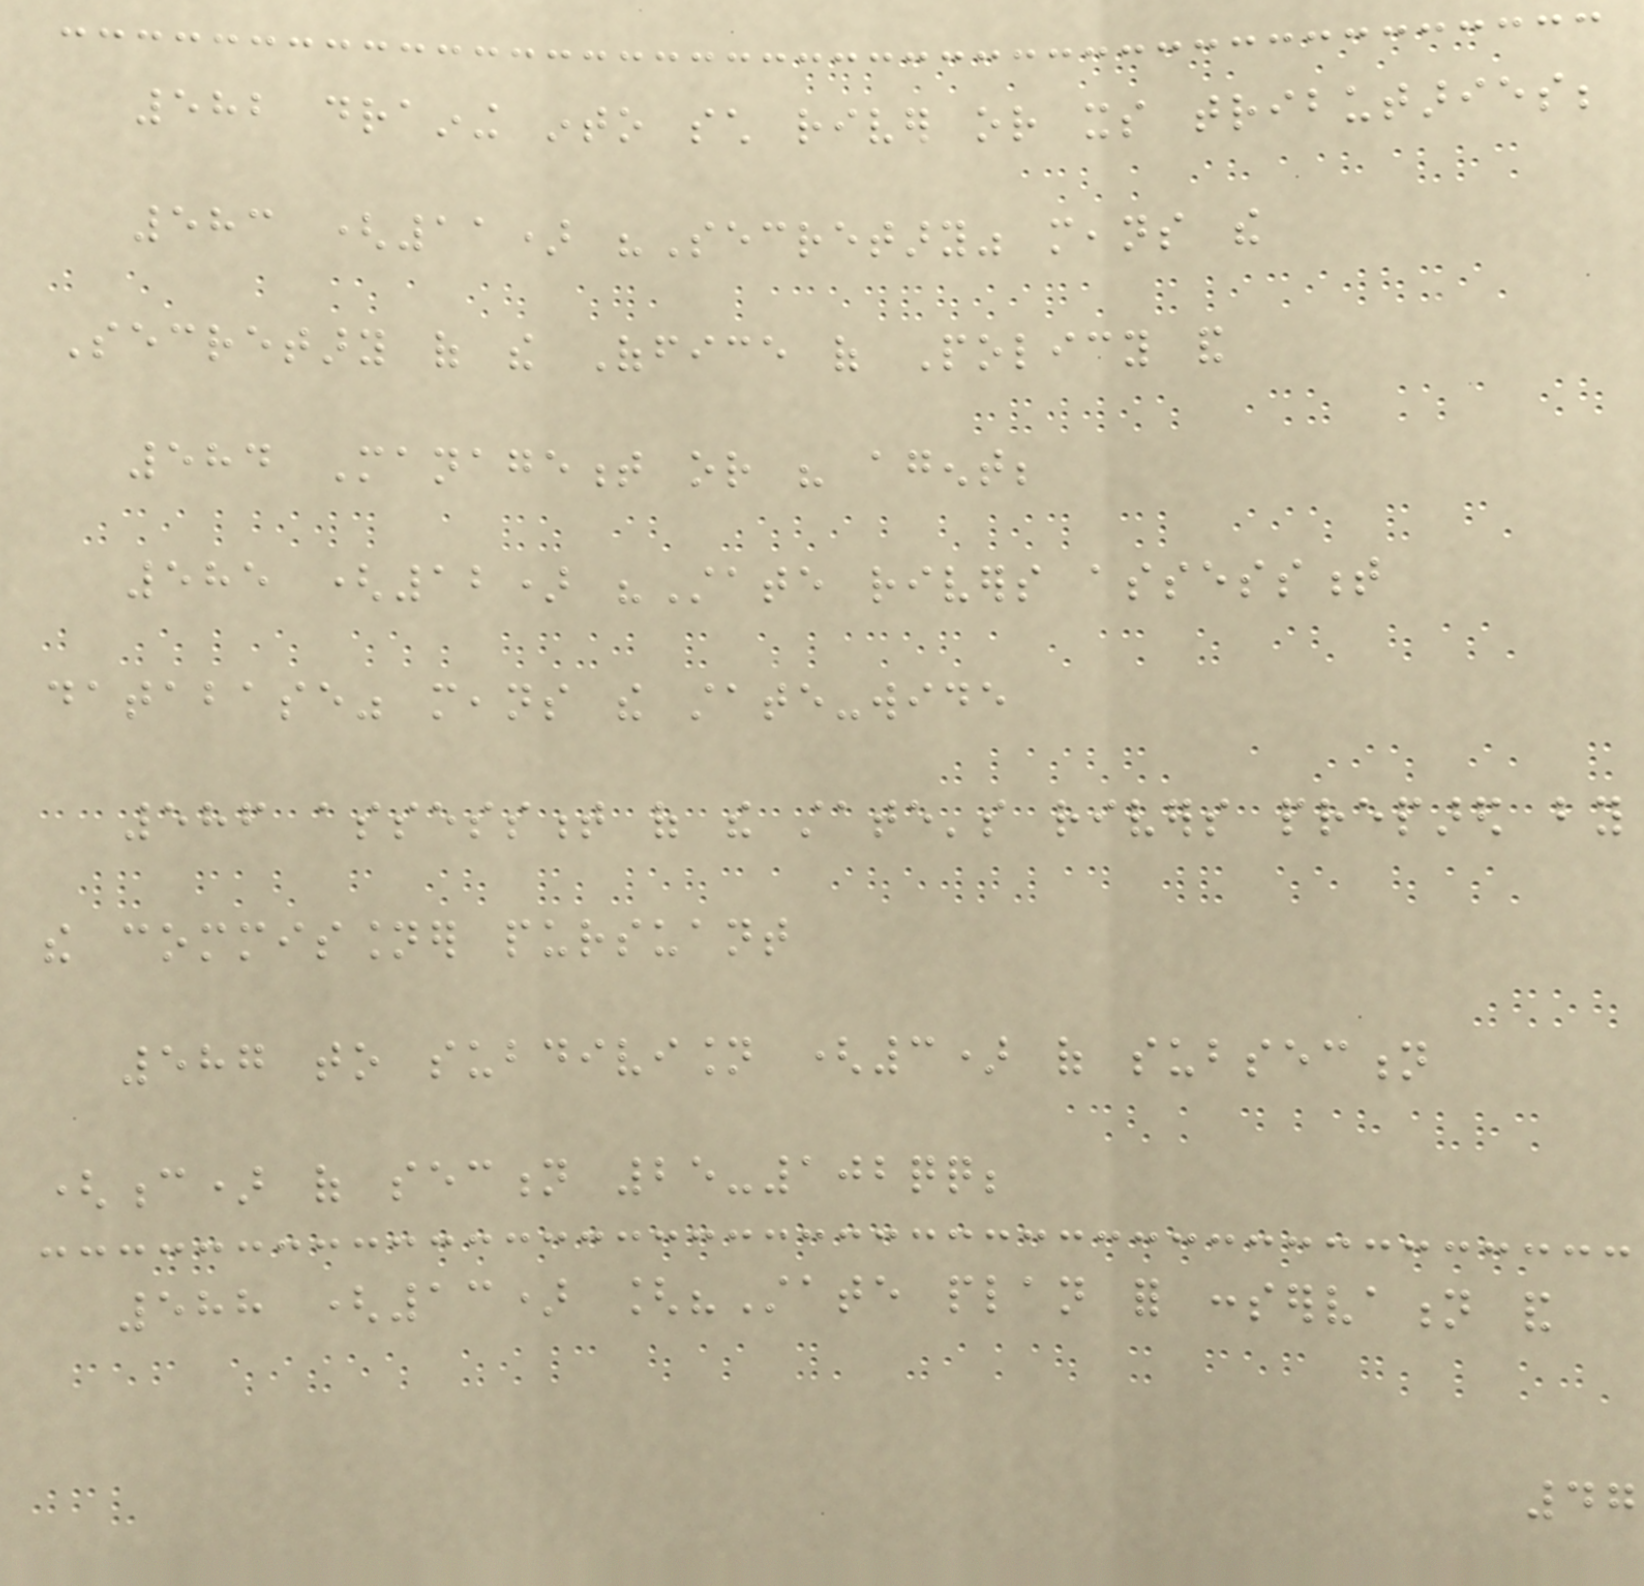582 draining into such river or its tributaries;
583 (11) "Secretary" means the
Secretary of the Office of Policy and
584 Management or his agent;
585 (12) "State rivers assessment
database" means the state-wide
586 assessment of the state's rivers prepared by
the commissioner pursuant
587 to subdivision (3) of subsection
(c) of section 25-102qq;
588 (13) ["State plan for conservation and
47
